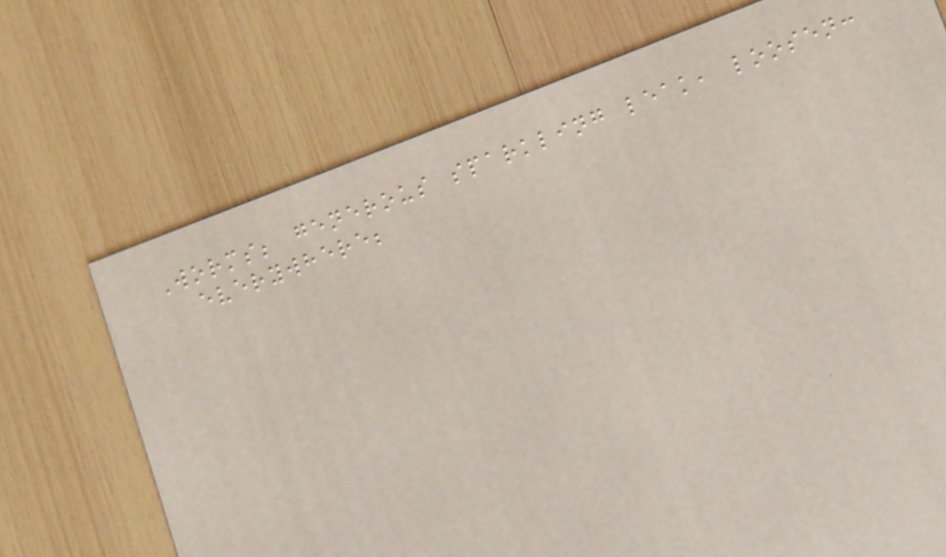Worms; generous sparkling leak, loosen:
everywhere;
